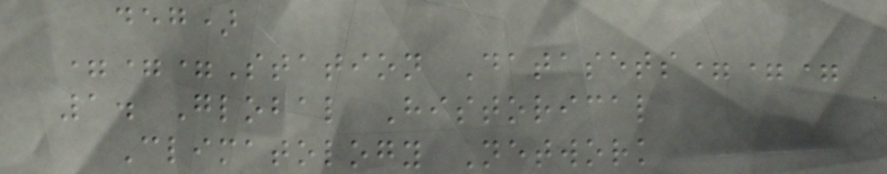deg)
===Station Datasets===
1. Global Historical
Climatology Network
